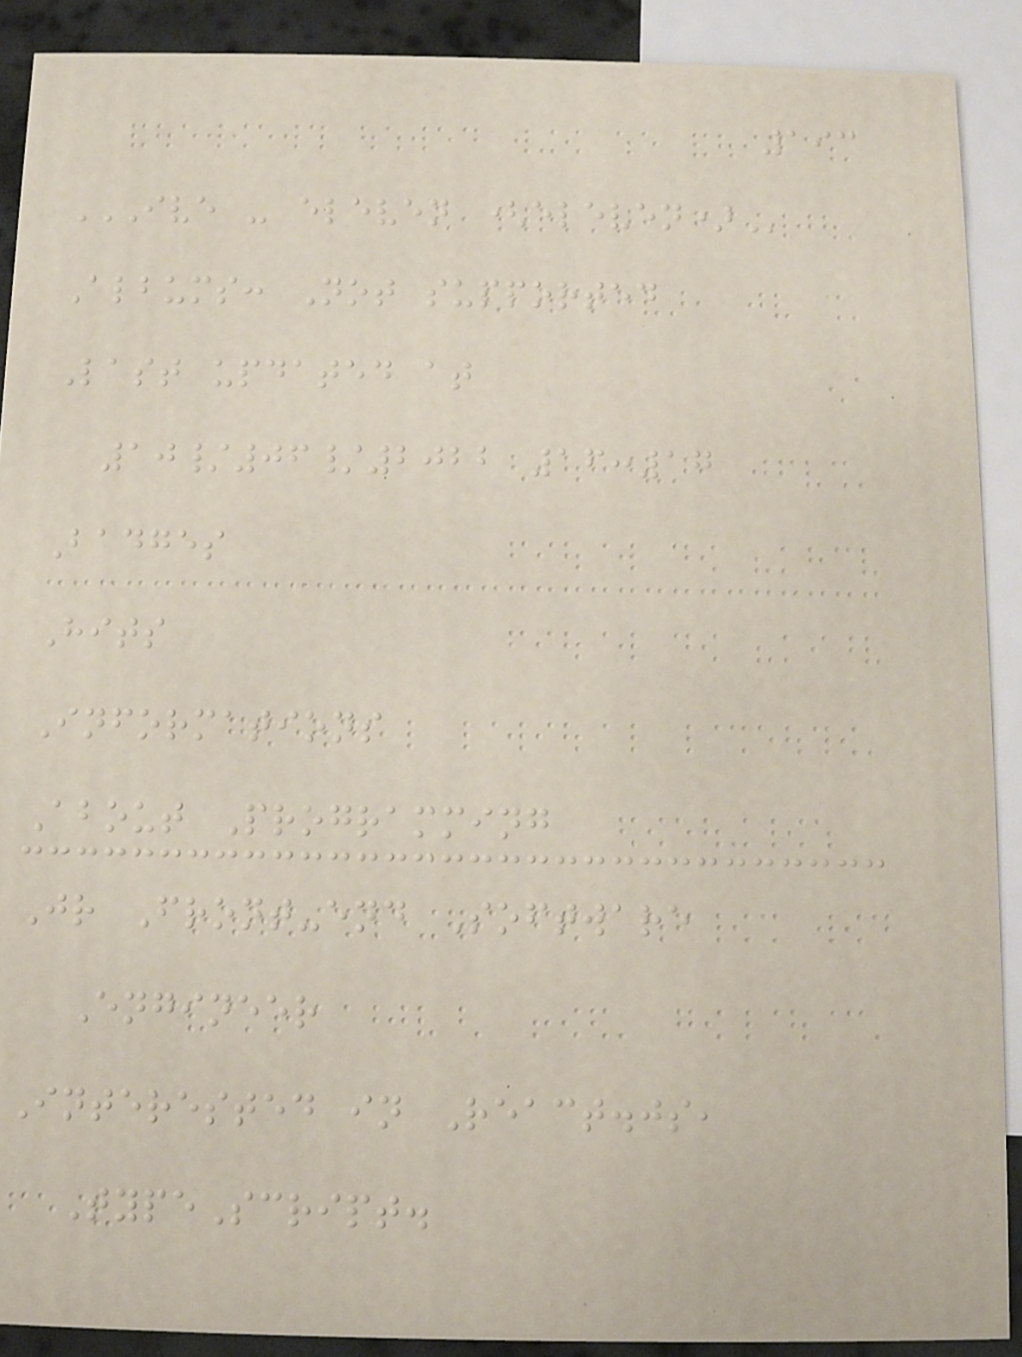193
IVE - ELEVEN (ELEVEN)
Albums: Not supported
Last updated at
10/06/2022 16:17
Badges
Hits
Informations
About Programming
Jr Front-end Software
Engineer
Interested in React.js,
TypeScript.
